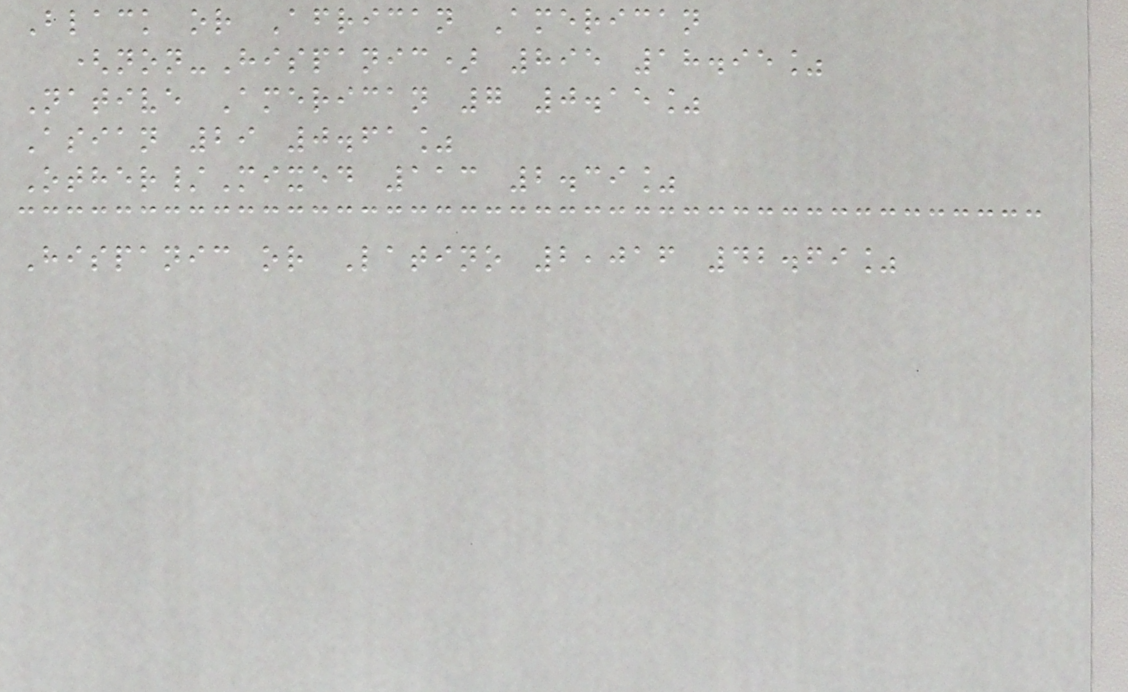Black or African American
(non-Hispanic) 895 18.95%
Native American 7 0.15%
Asian 29 0.61%
Other/Mixed 113 2.39%
Hispanic or Latino 2,016 42.69%
